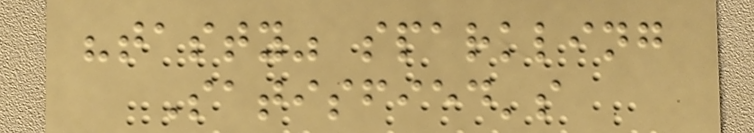"tasty" sparkling
Satisfied's
